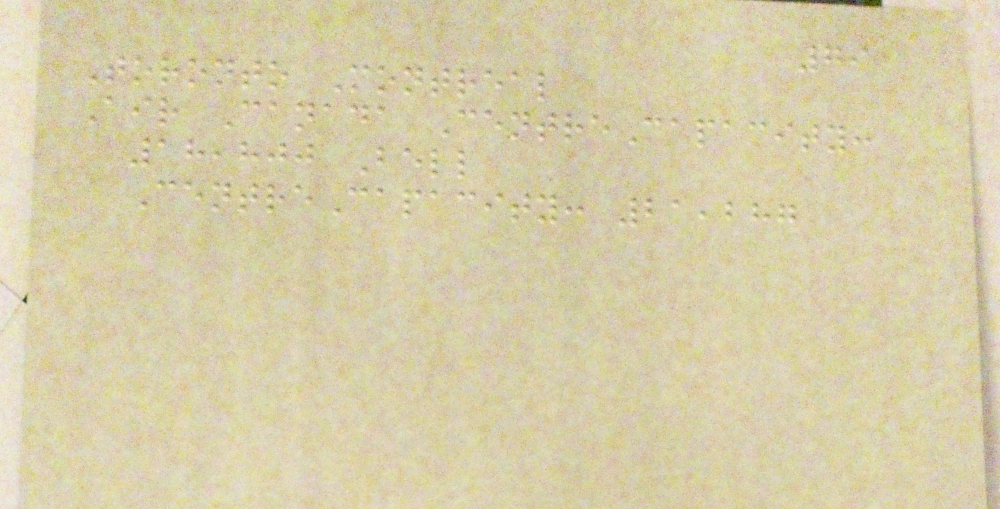79
Toronto Montreal
Air Canada CentreCapacity:
18,800 Bell
CentreCapacity: 21,287
